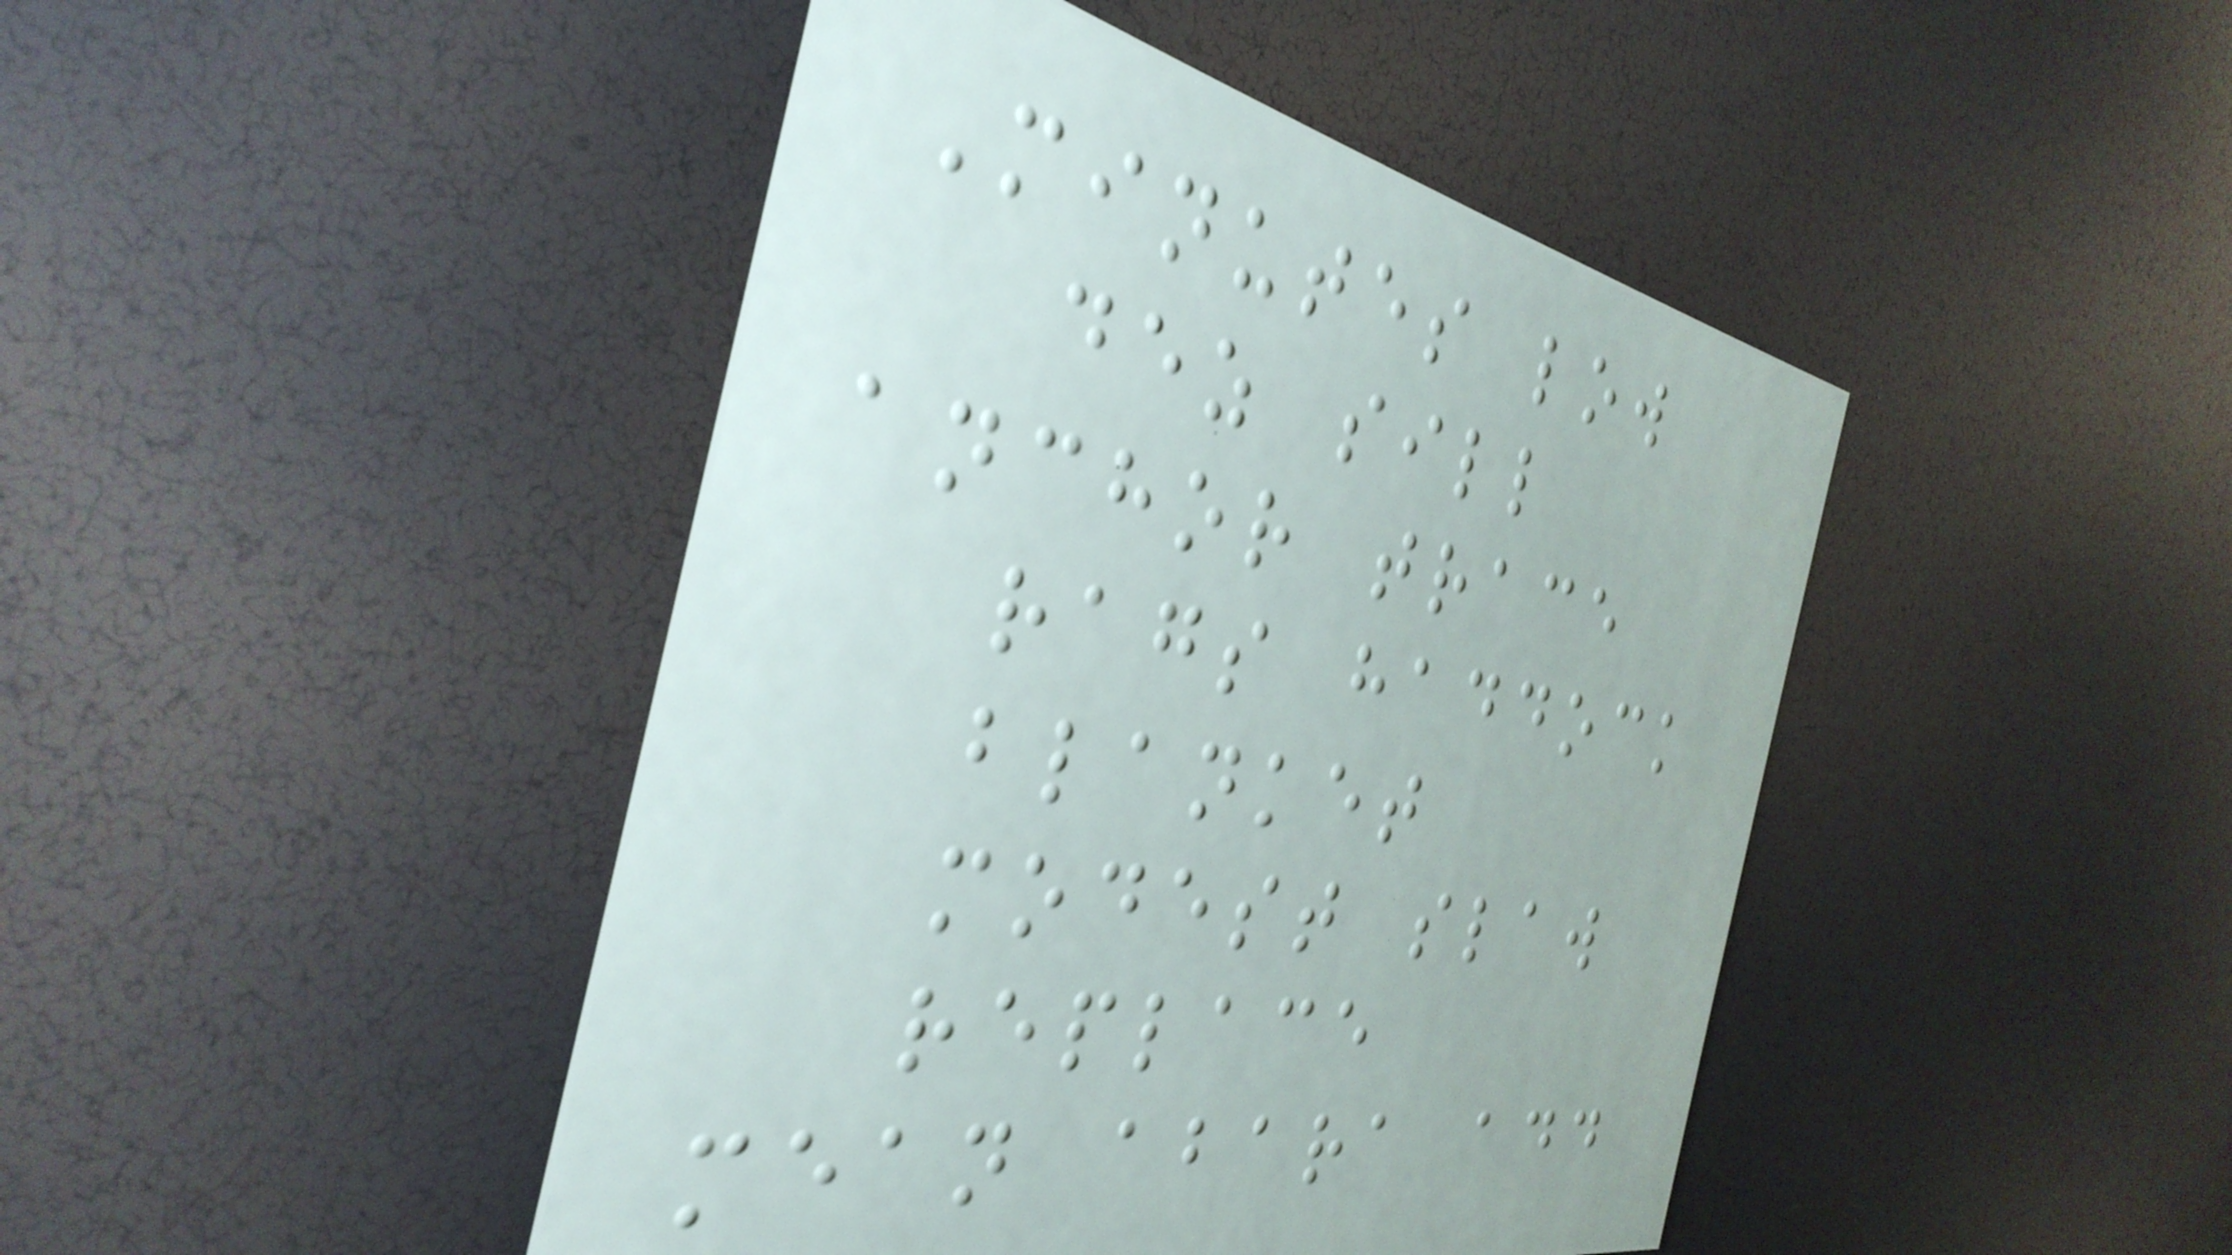Minutes low
dez sill
anchor trace
rags haddock
blanket
modest slaw
replace
mean abara add
